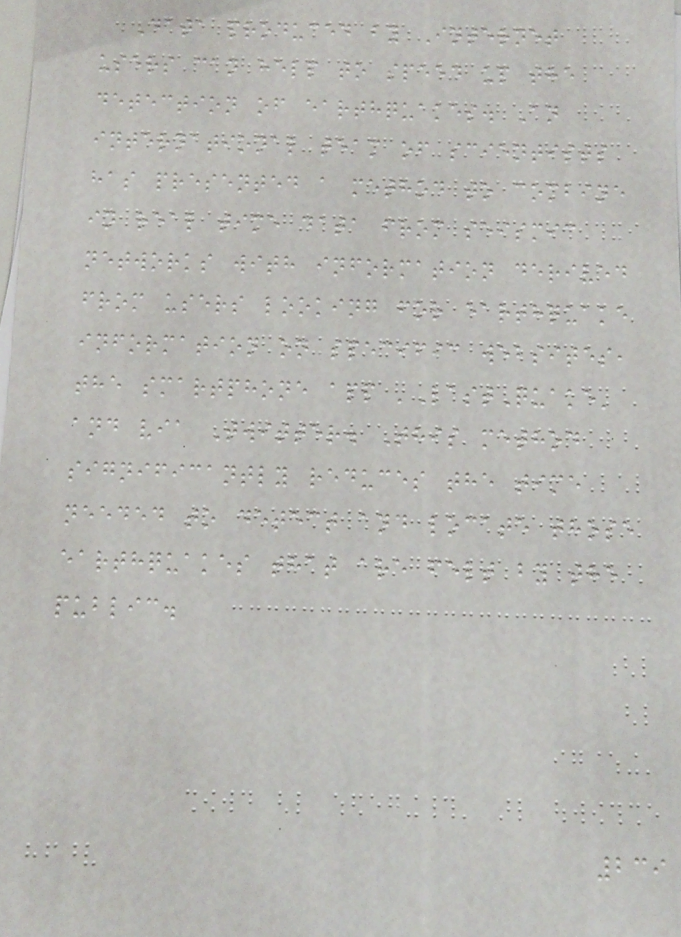Data produced by Internet
users can help to speed up the
detection of earthquakes. An
international team of scientists
has presented a method to combine
in real time data from seismic
networks with information derived
from users looking for earthquake
information on specific websites,
the smartphone app 'LastQuake'
and via Twitter. This method
significantly reduces the time
needed to detect and locate those
earthquakes that are felt by the
public.
239
